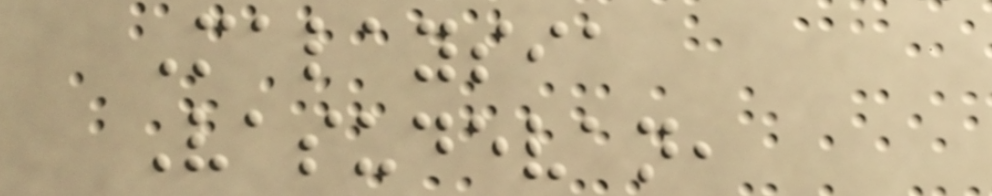Malaysia
Vasudevan,
